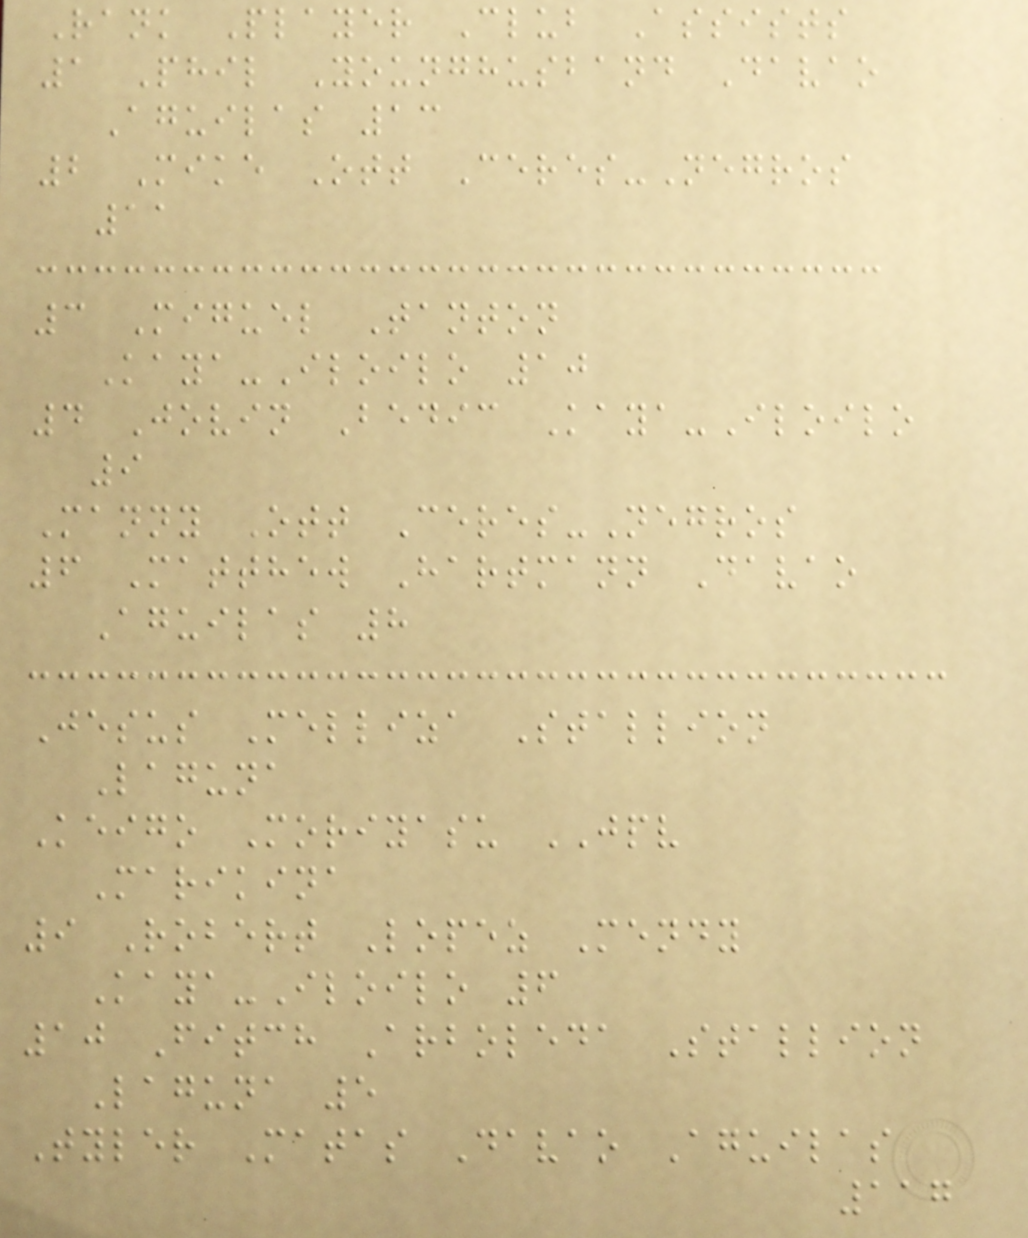Rank Player Club Assists
1 Phil Younghusband Davao
Aguilas 13
2 Mike Ott Ceres-Negros
11
3 Miguel Tanton
Kaya-Iloilo 10
4 Jovin Bedic Kaya-Iloilo
9
Manny Ott Ceres-Negros
6 Matthew Hartmann Davao
Aguilas 8
Jesus Melliza Stallion
Laguna
Keigo Moriyasu JPV
Marikina
9 Robert Lopez Mendy
Kaya-Iloilo 6
10 Fitch Arboleda Stallion
Laguna 5
Tyler Matas Davao Aguilas
117
